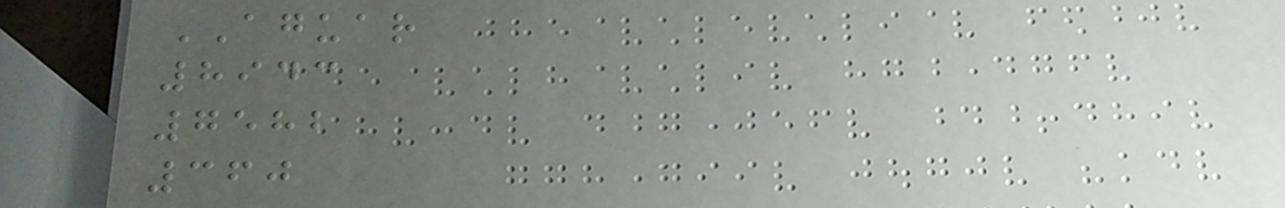AGUAR
8943
7582
360
